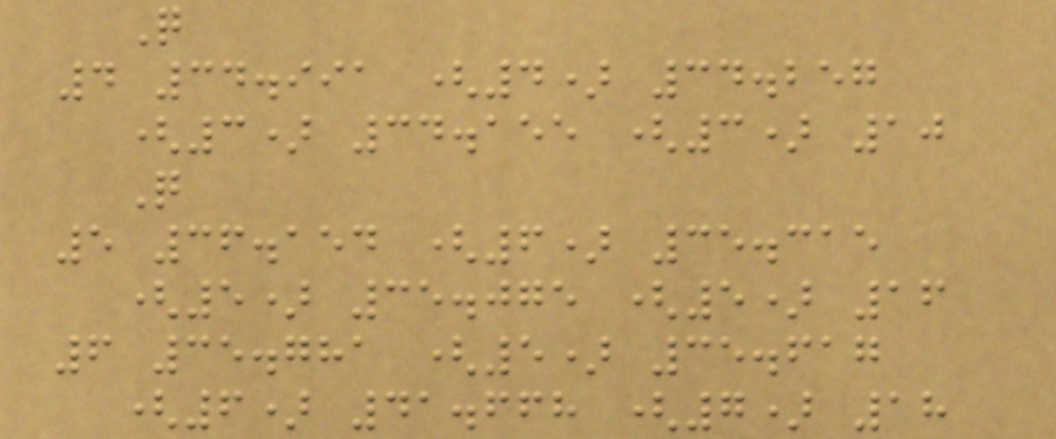Q
4 34.991 (4) 34.257
(3) 34.155 (3) 10
Q
5 36.154 (6) 35.315
(5) 35.075 (5) 16
6 35.781 (5) 35.617
(6) 41.668 (7) 18
